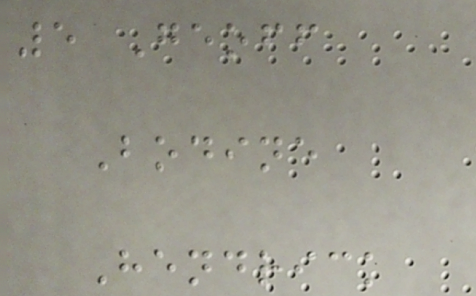5 Geoff
Bodine
Hendrick
